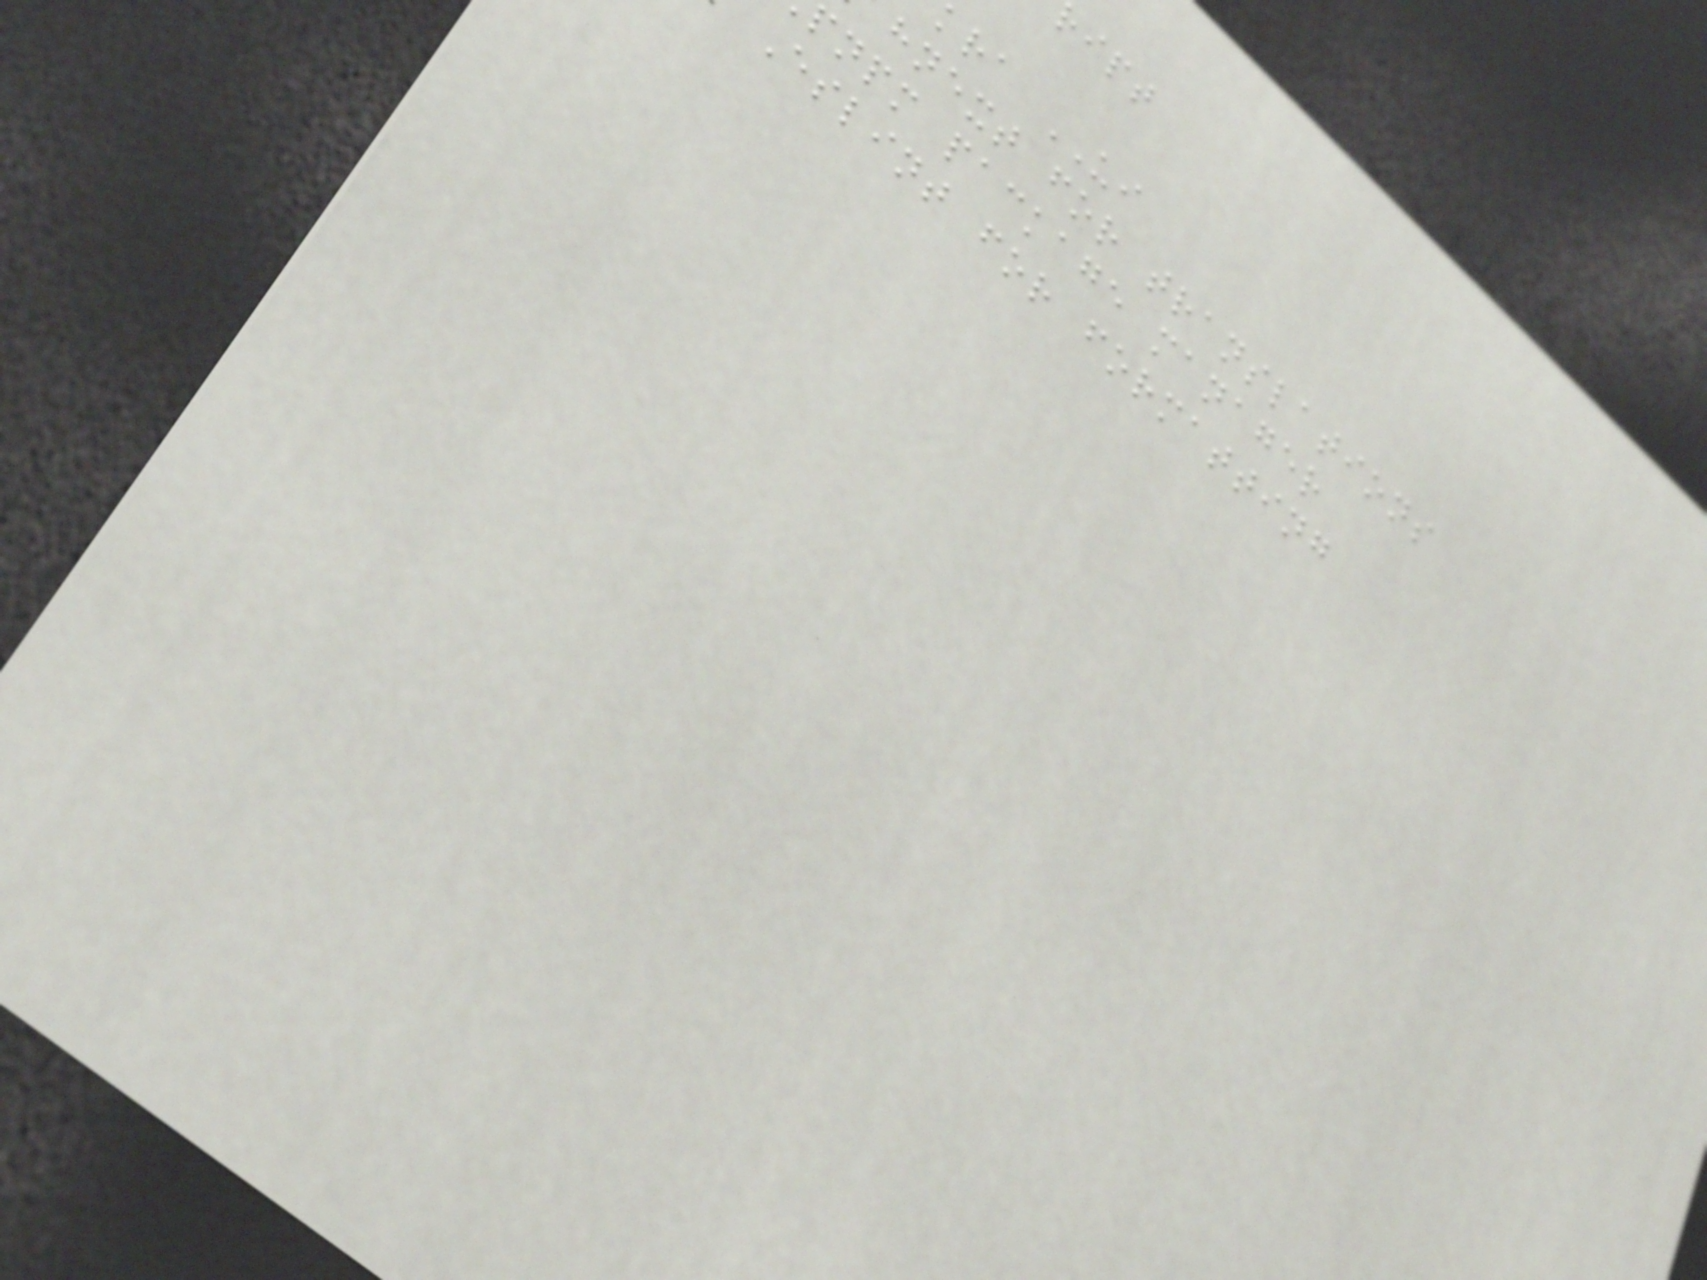ript
kra UI
hnext for translations
pnpm package manager
Eslint for formatting
